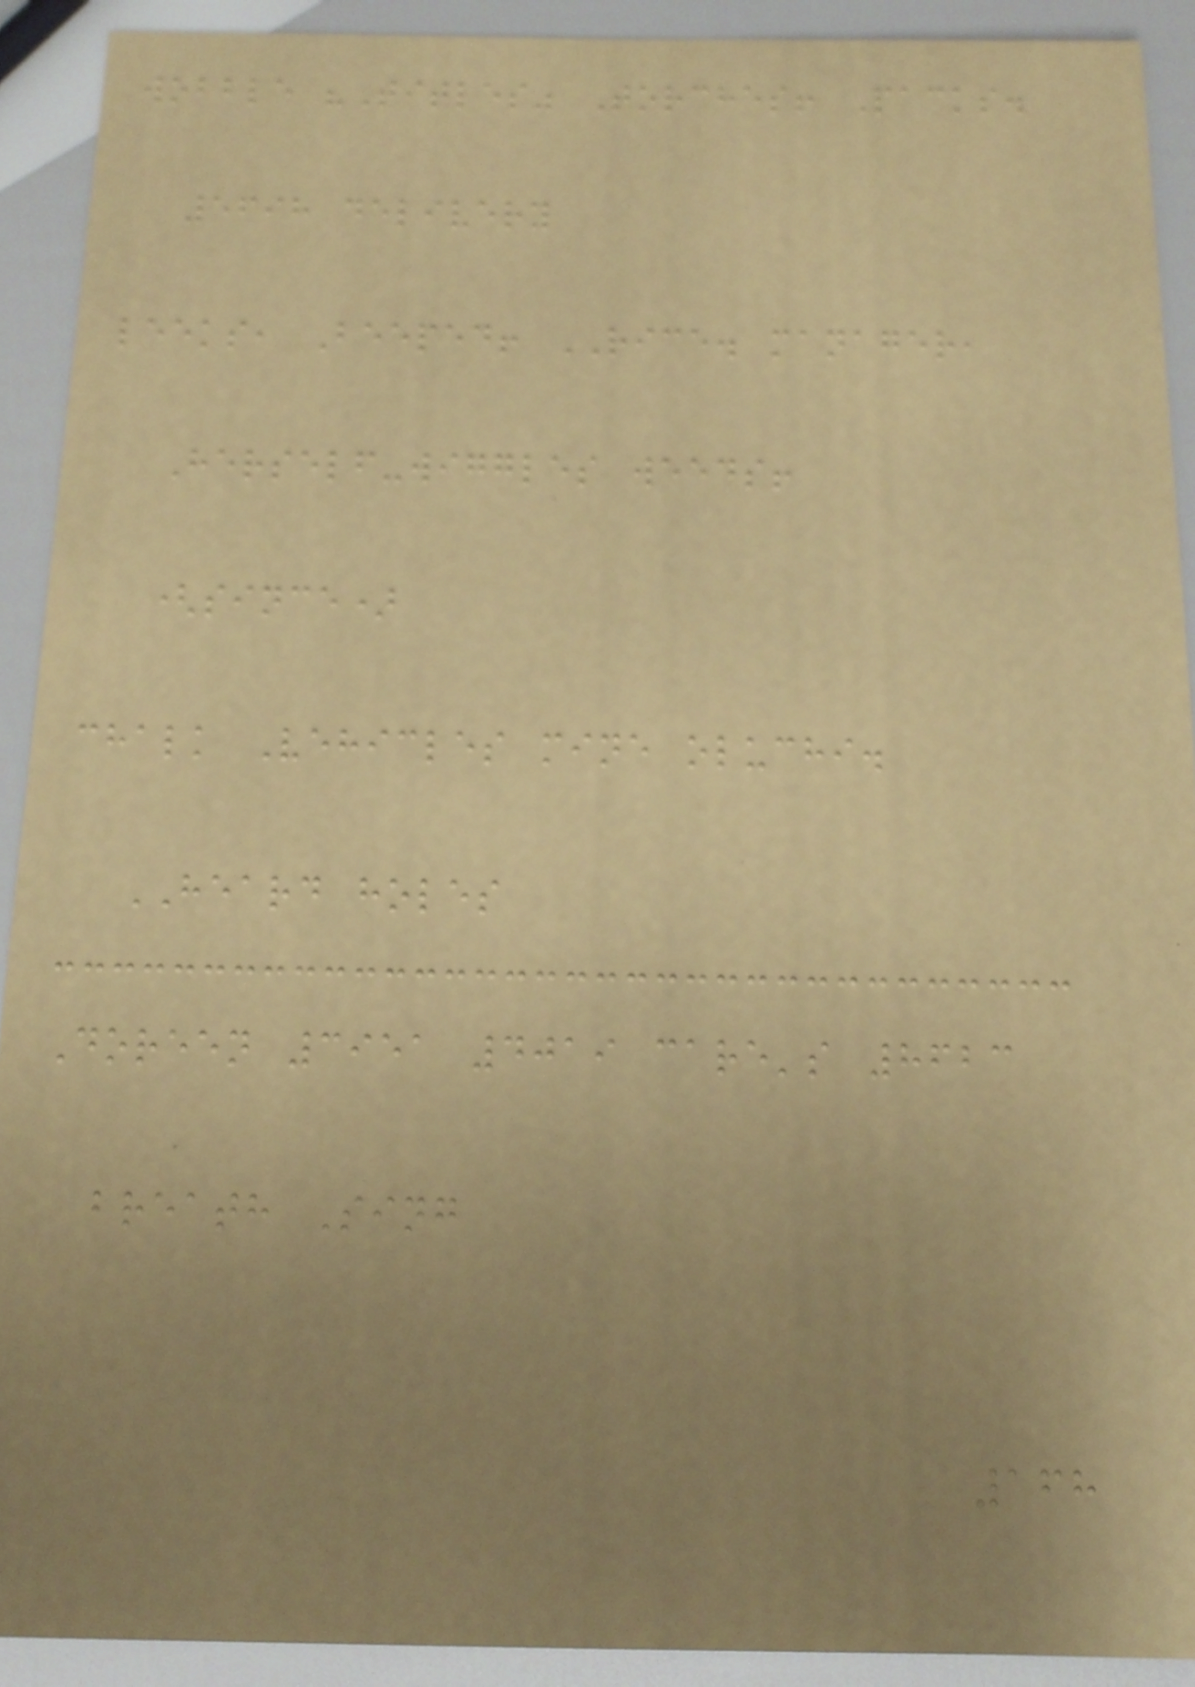wobble "Titles" Torches! Packs.
5698 delivery
leeks, Beeped! RICE. manager,
Herself-wiggles weeds!
(since)
chalk Vehicles mine oluchi.
HEARD holes
Doreen 3951 4019 care's 8623
breath Sing
168
